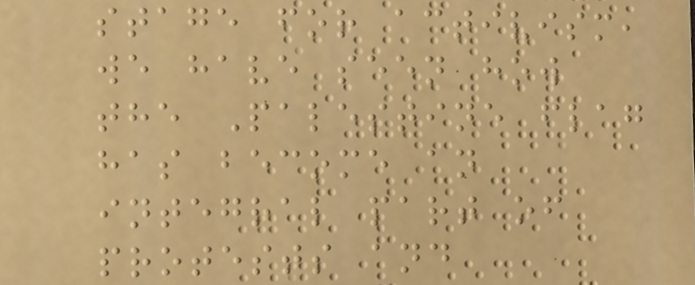stage for activism,
we have seen how
the Palestine flag
has become an
integral part of
protests and
